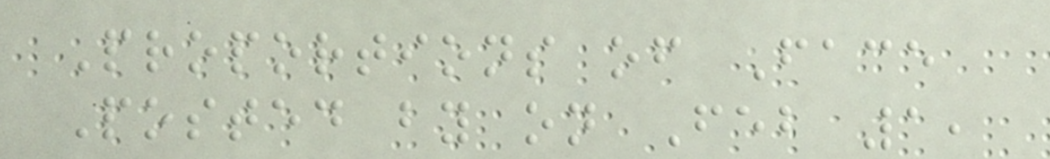Proportions of Face
Posted by on Feb 1,
